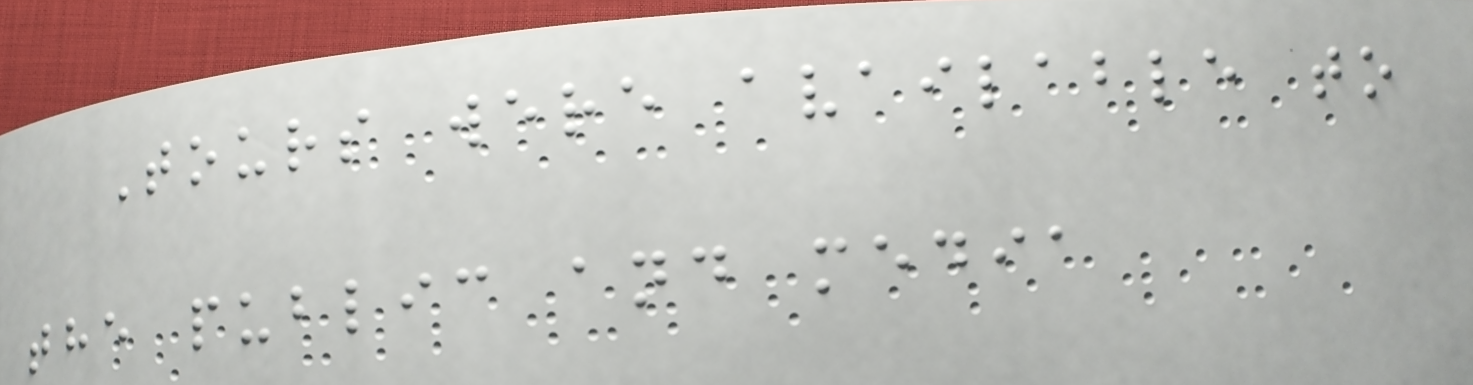Tours were available to
the public and media
